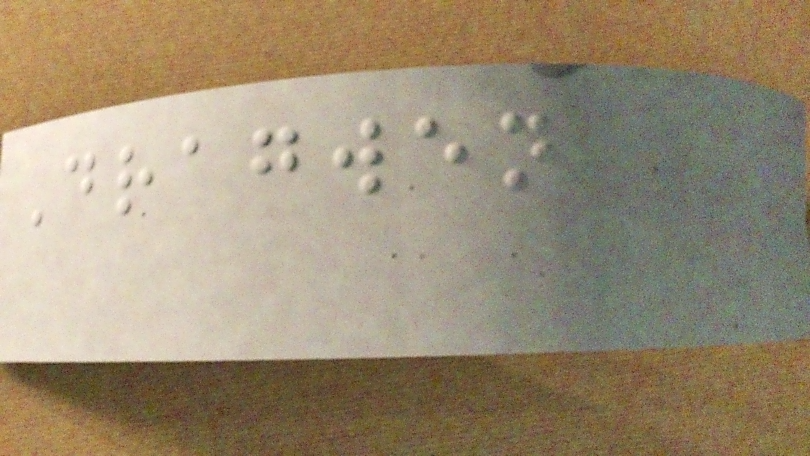Dragwen
